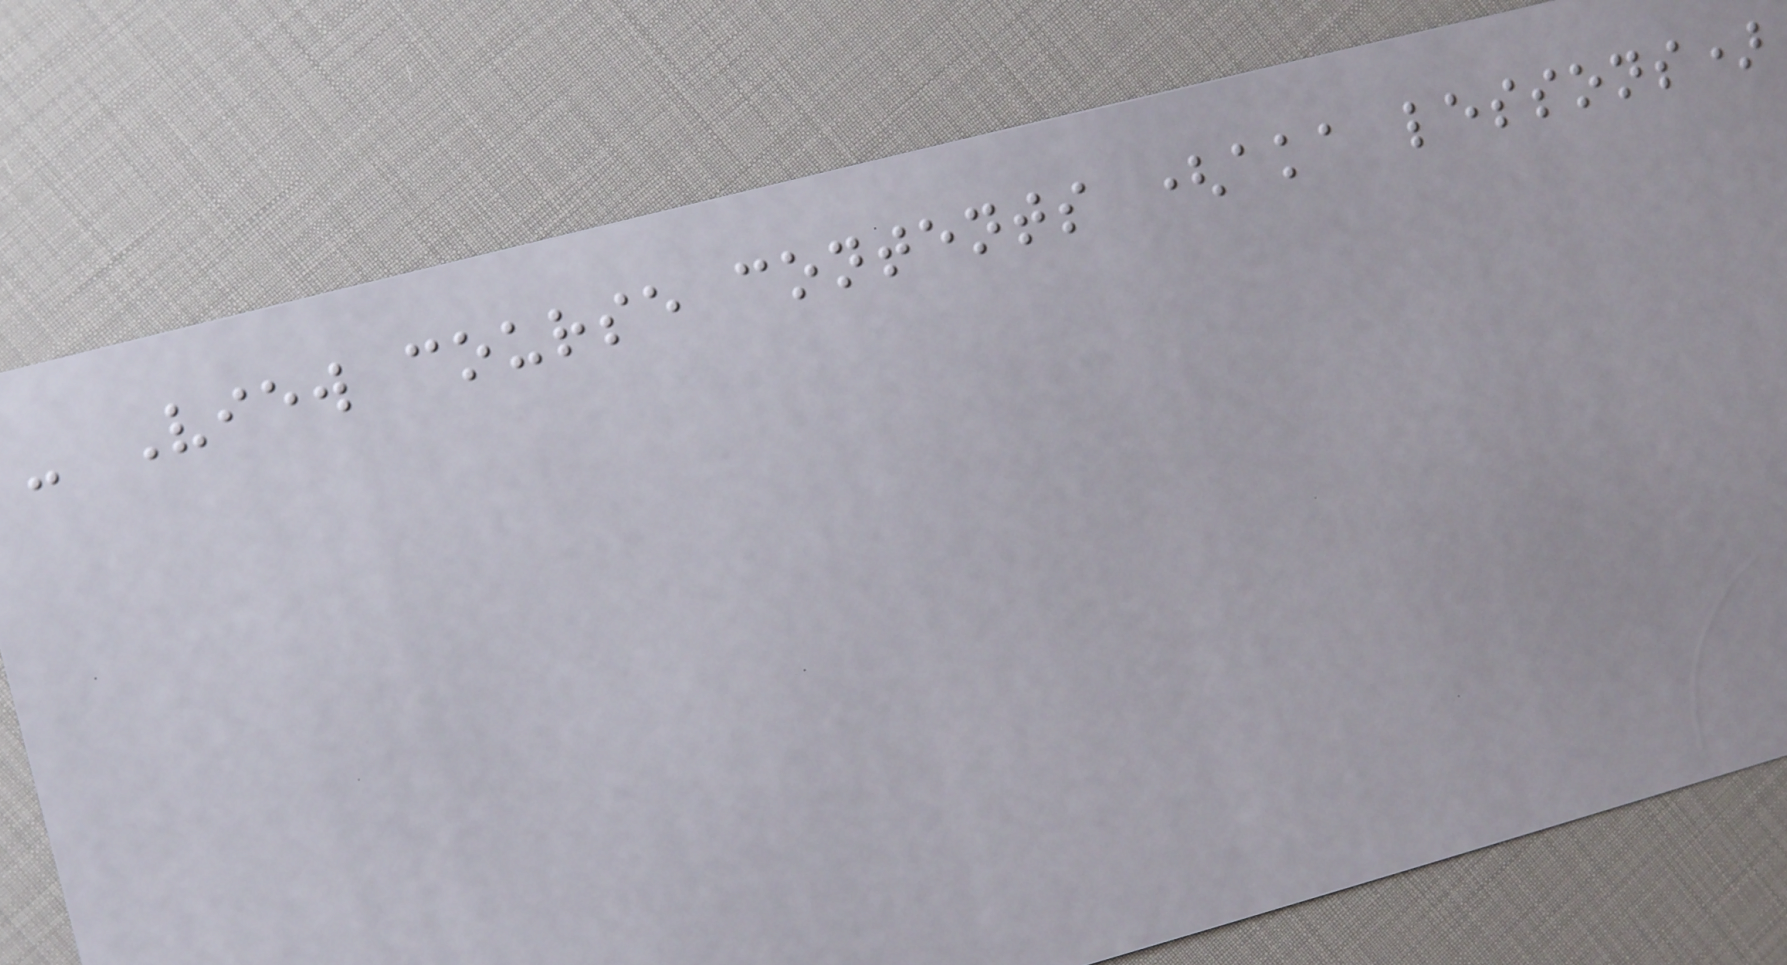- View course contents (aka lessons)
